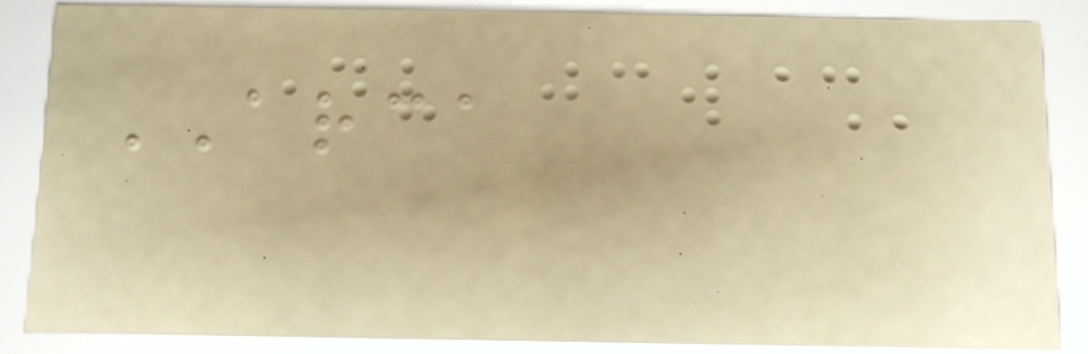ARCA
